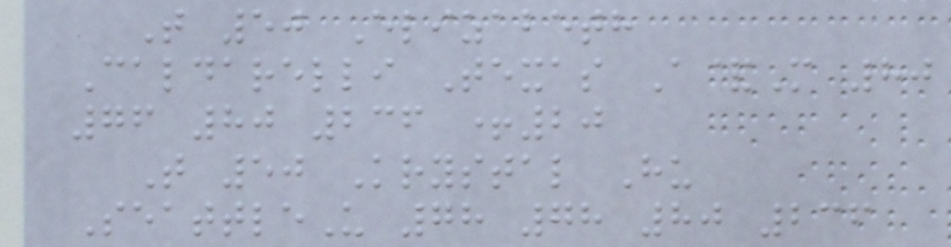T 50 Elizabeth
Caldarelli Texas A&M 80
76 80 236 +20
T 50 Krystal Hu
SeattleU 78 78 80 236
